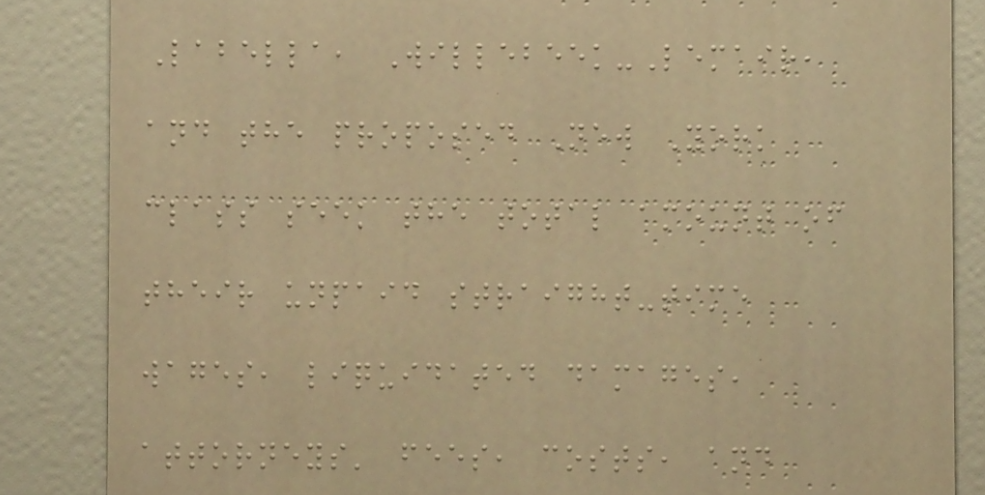Labella, Willebeek-Lemair,
and the proposed New York
class seek the total amount of
their unpaid straight-time
wages, liquidated damages,
attorneys' fees, costs, and
